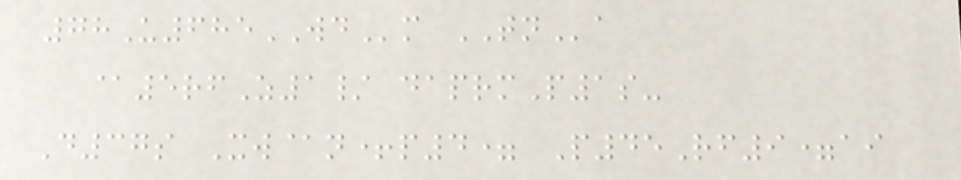78U685WDm TNa
@5rfZ1/ daprmP1s-
D37s Xw@n+p4= P45Rf9=ai
